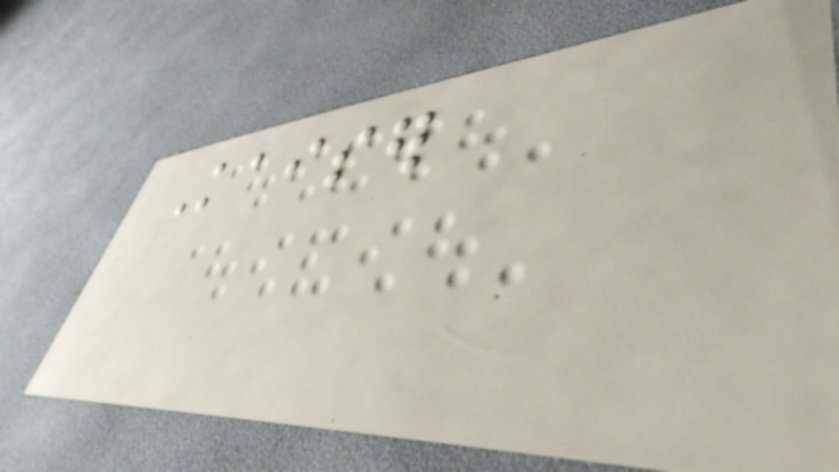Kaiser
